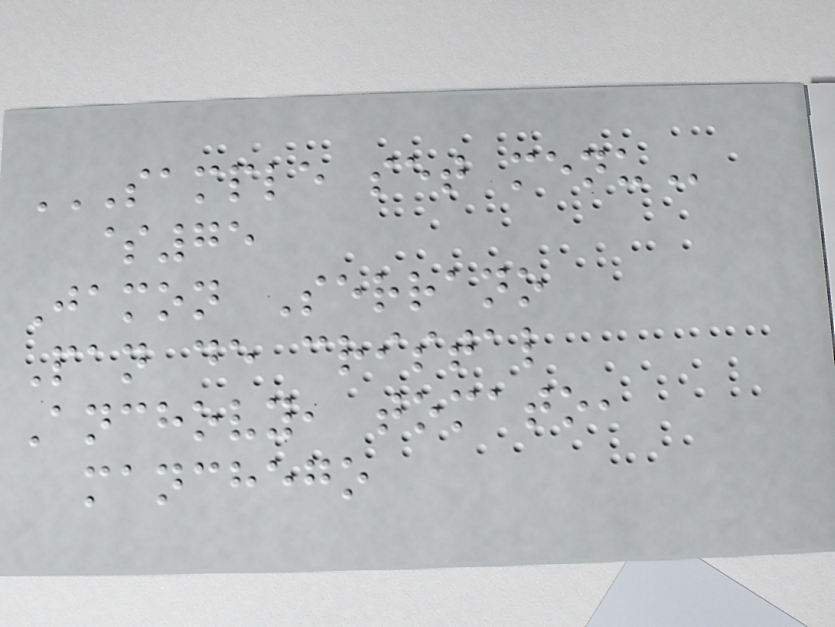SAMPLE SET MENU
$75
Jamon Serrano
Pan de cristal
Anchovy, tomato,
manchego
